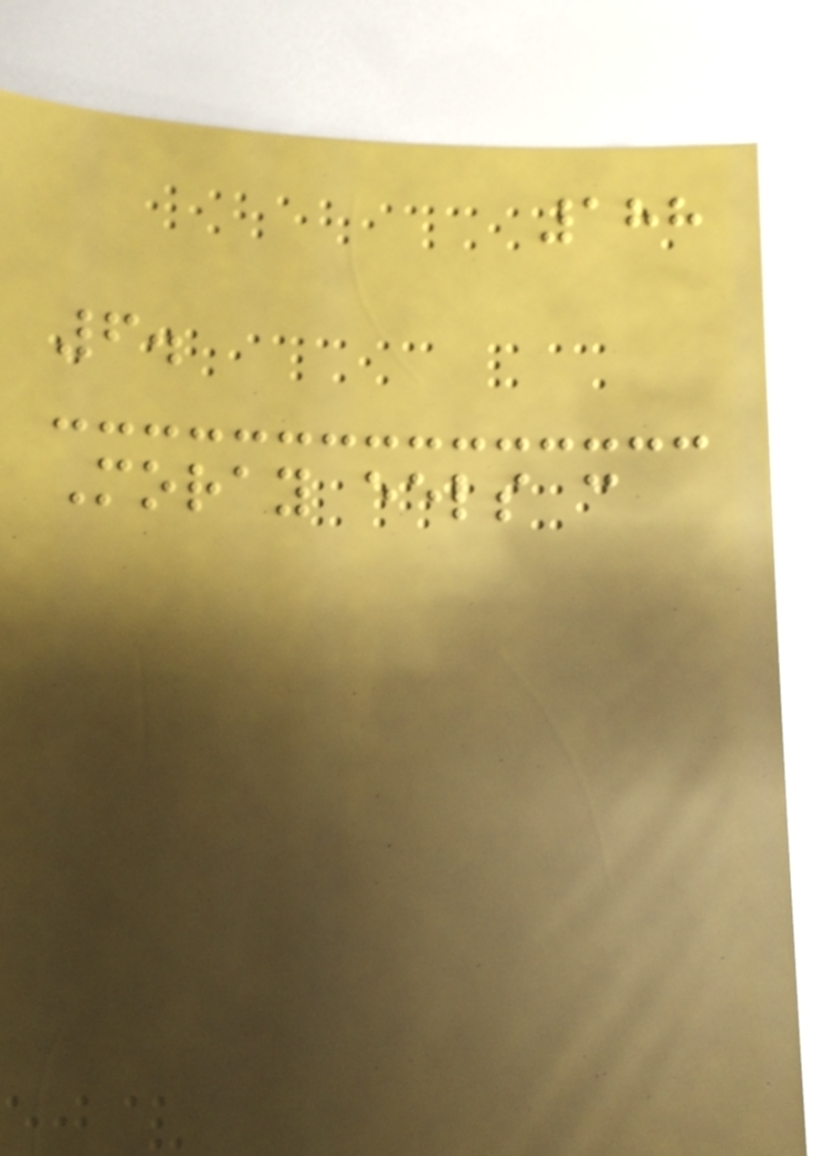188
6.
Moray eels can
